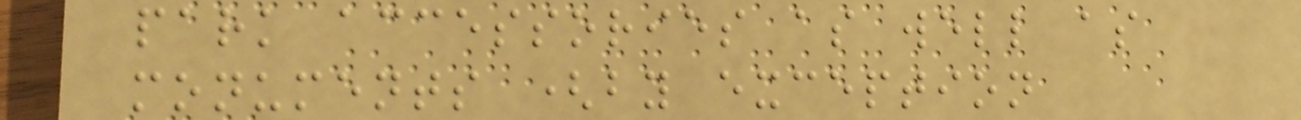park accessories as well as
monuments (by exception
